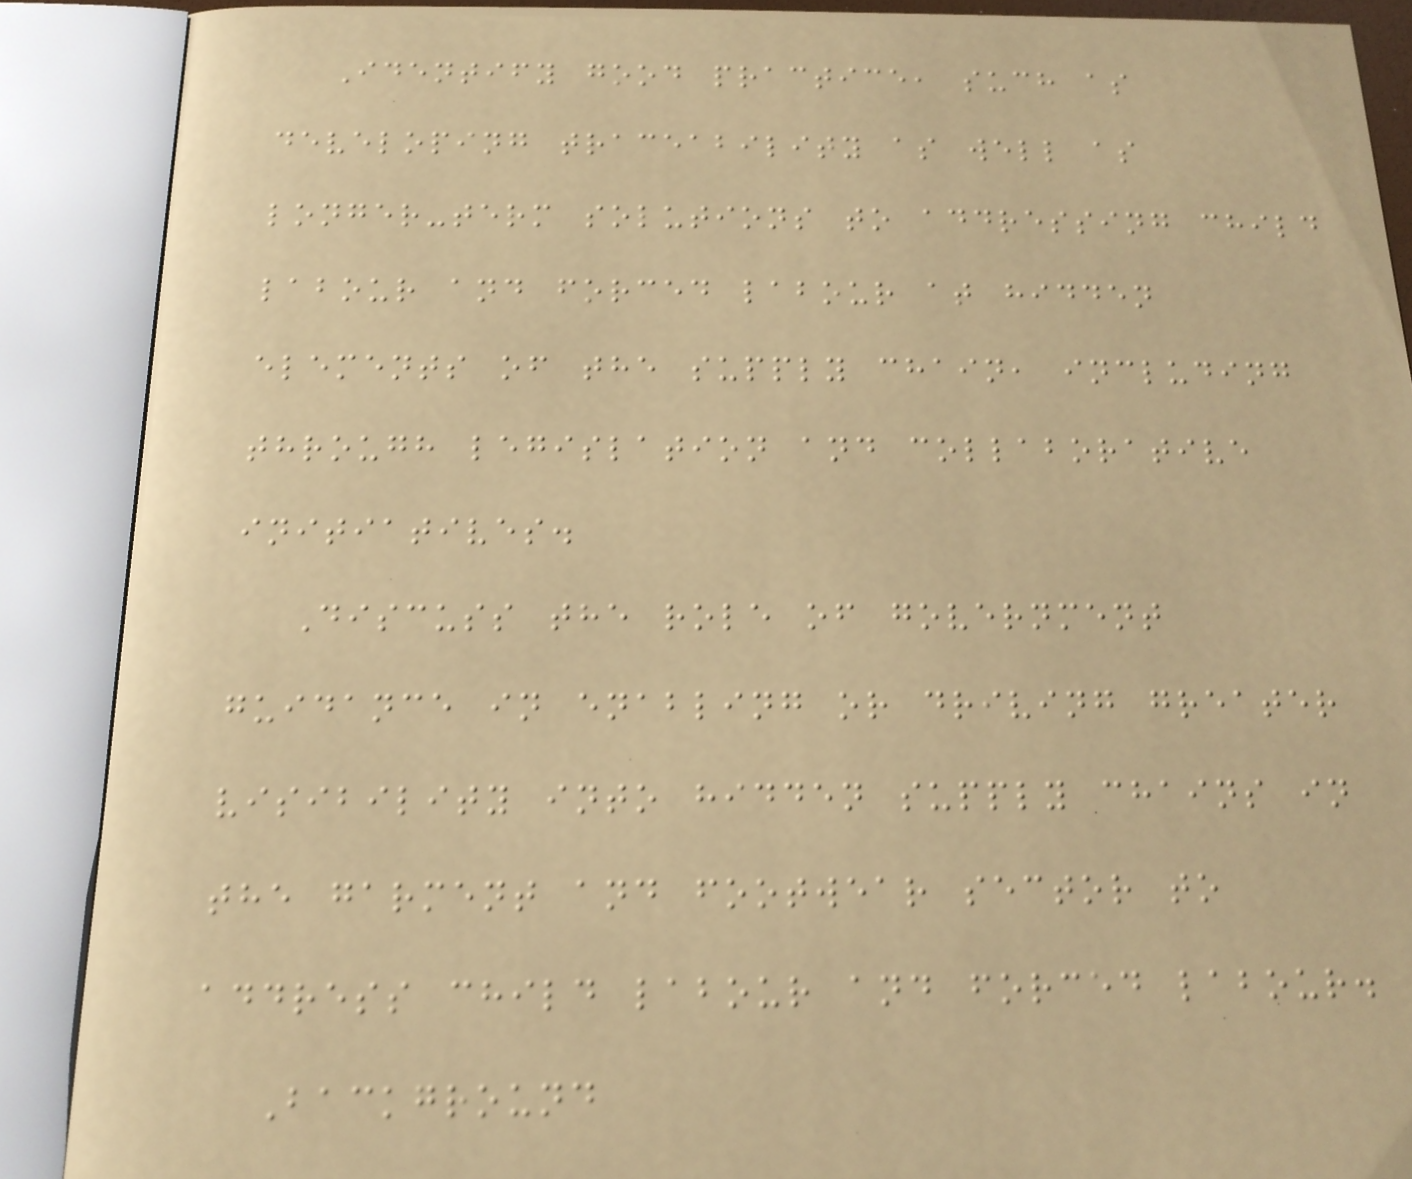Identify good practice, such as
developing traceability as well as
longer-term solutions to addressing child
labour and forced labour at hidden
elements of the supply chain, including
through legislation and collaborative
initiatives.
Discuss the role of government
guidance in enabling or driving greater
visibility into hidden supply chains in
the garment and footwear sector to
address child labour and forced labour.
Background
